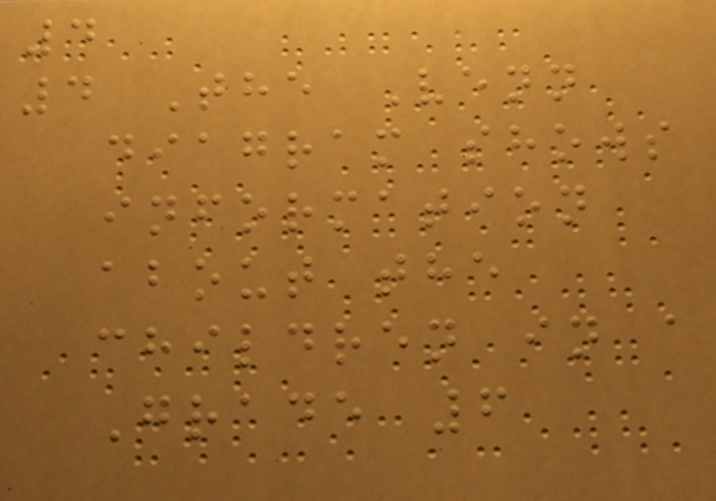4
4 The Venn
diagram shows
information
about the
children in a
Grade 6
